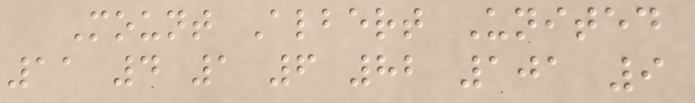Mount Albert United
11 4 1 6 82 101 9
